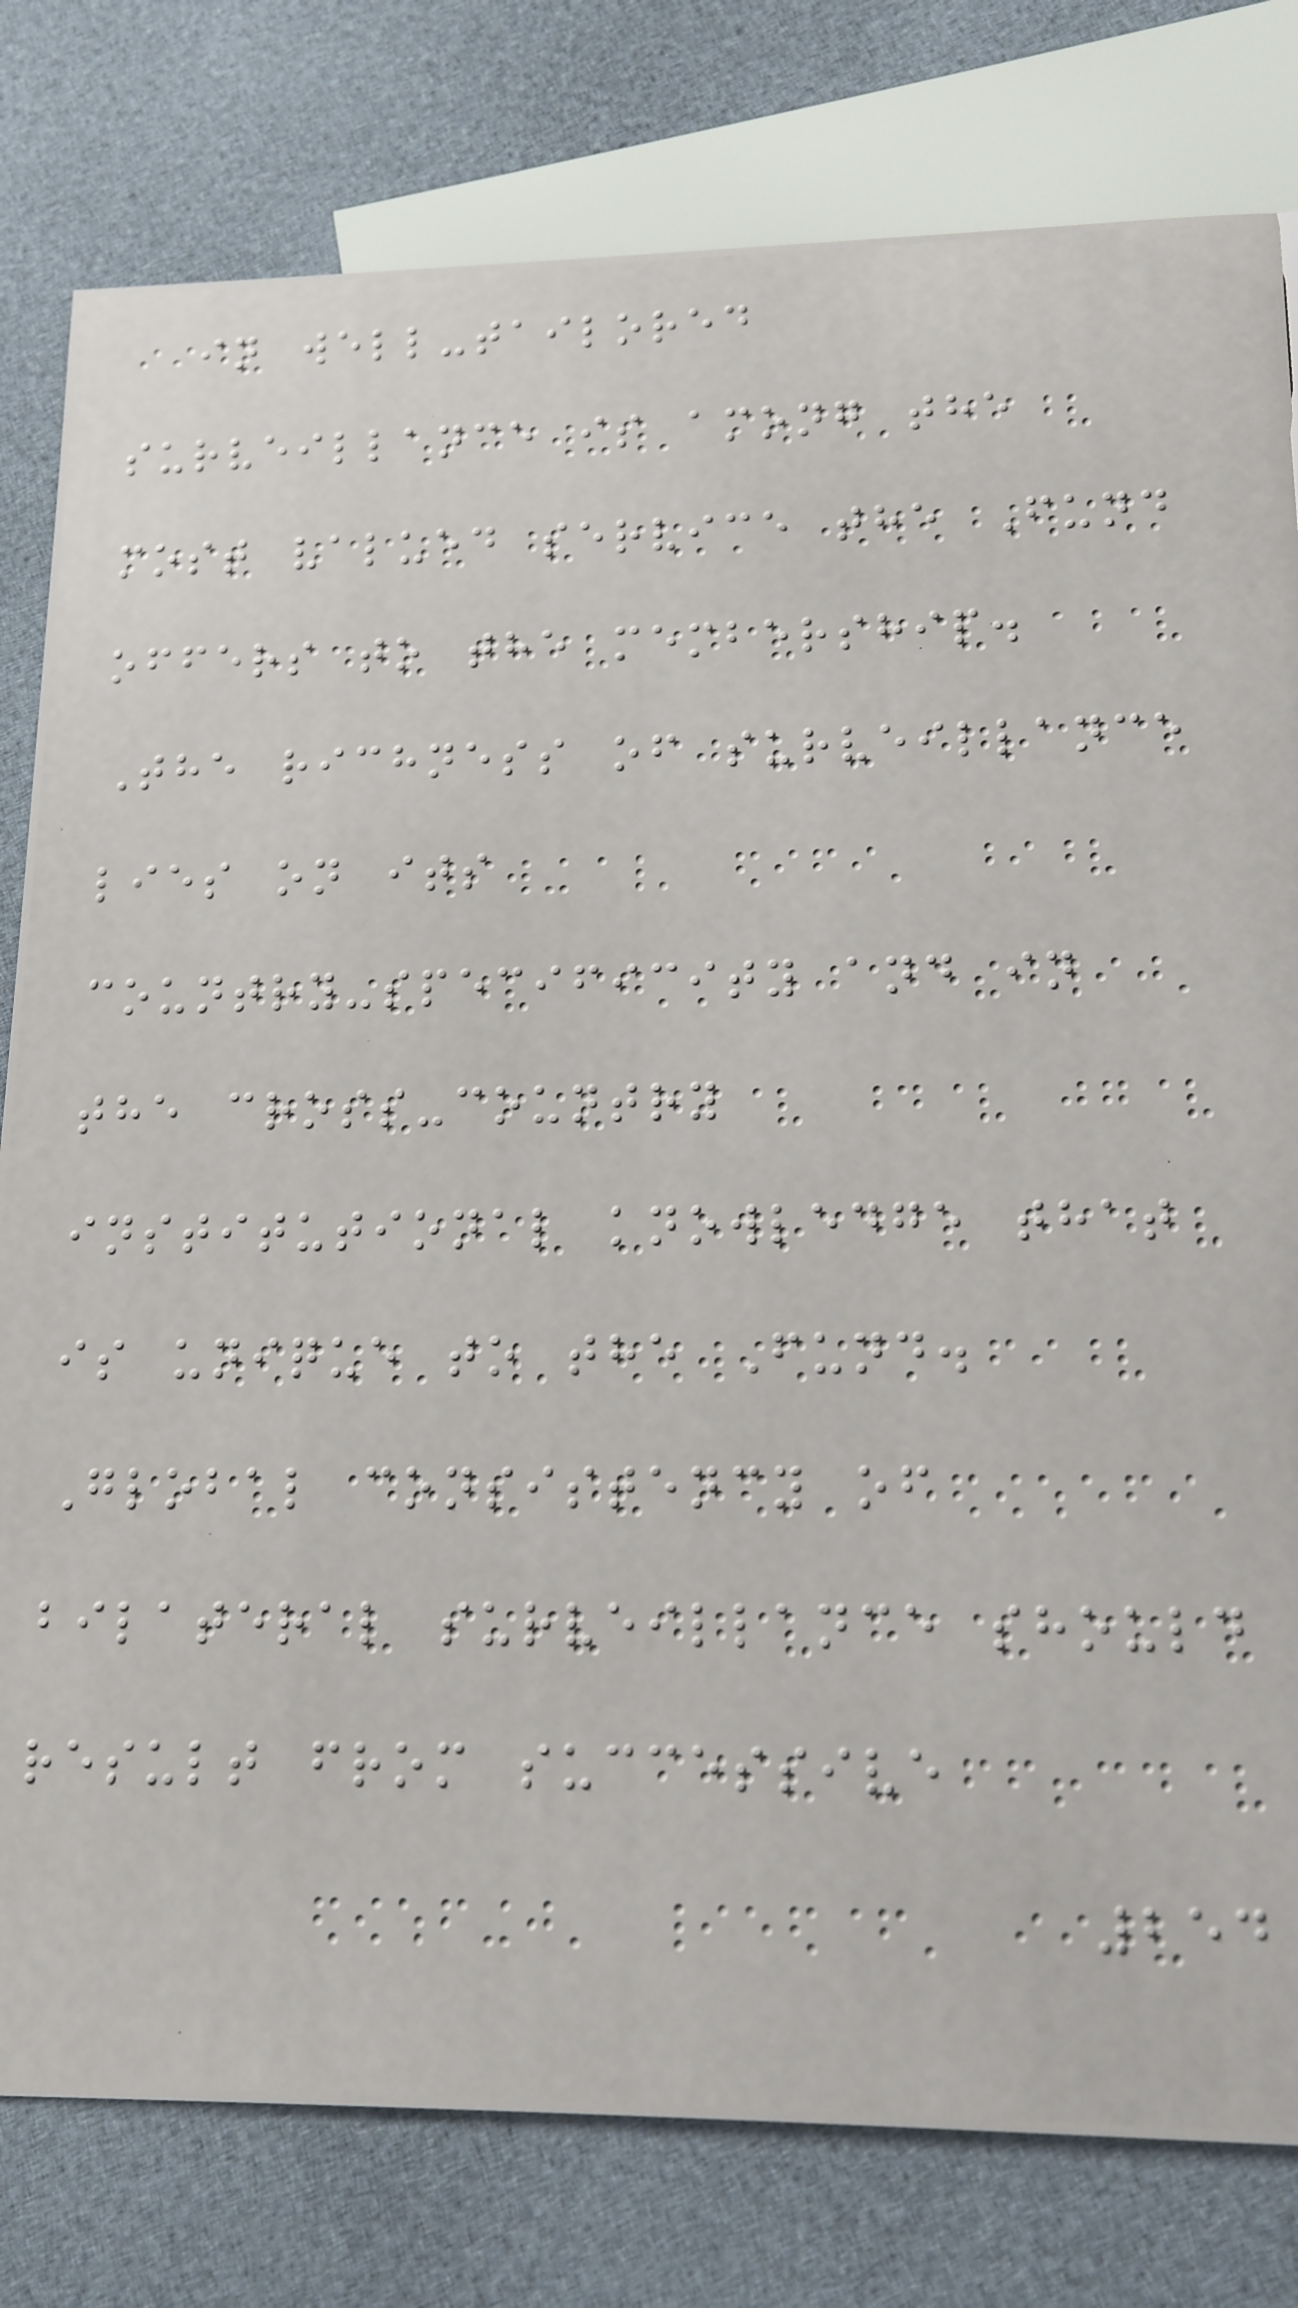in well-tailored
surveillance is among the
most valued service the Fund
offers to the membership.
The richness of surveillance
lies on its
country-specificity and in
the cross-country
institutional knowledge that
is unique to the Fund.
Global consistency of
bilateral surveillance should
result from successive
254
